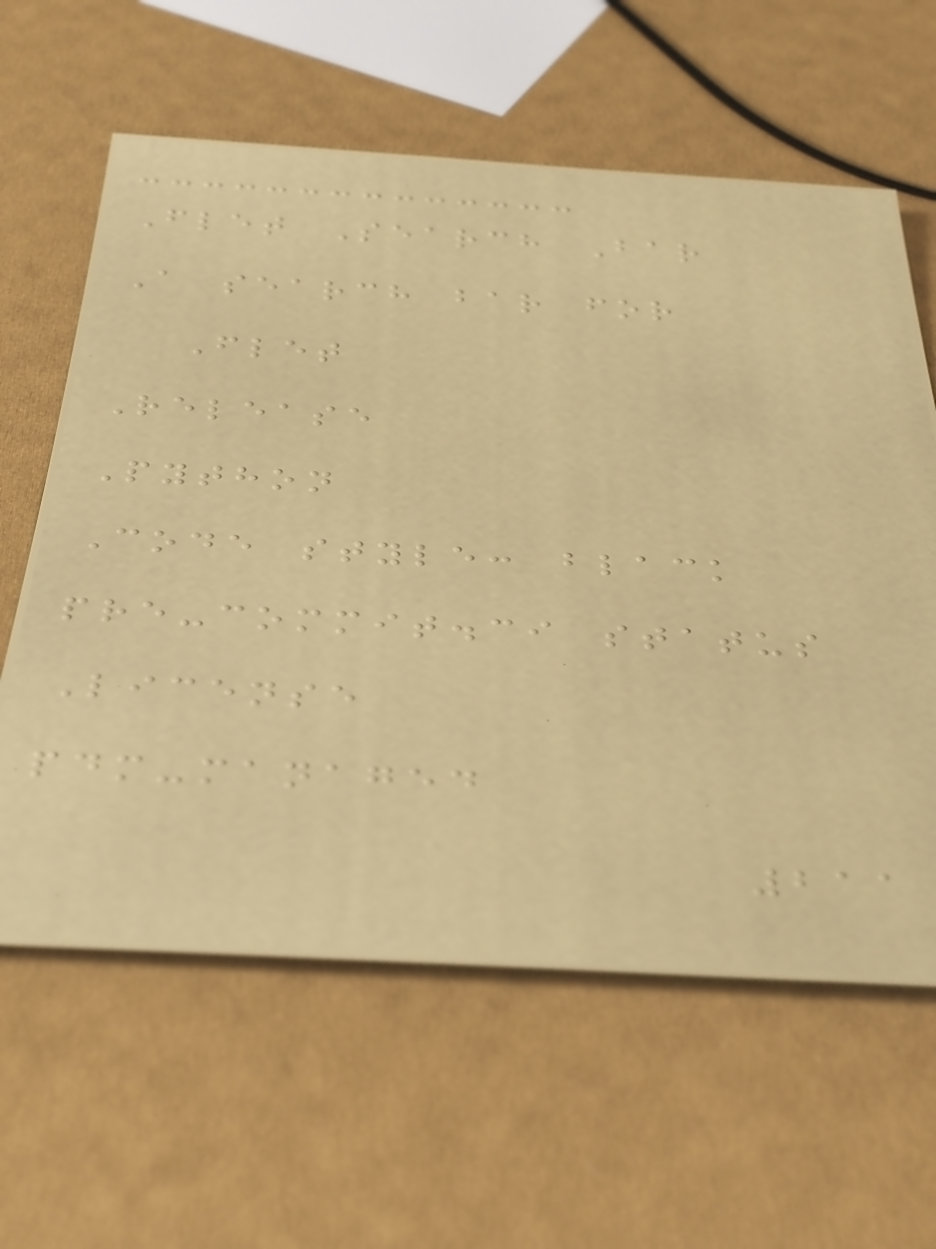Flet Search Bar
A search bar for
Flet
Release
Python
Code style: black
pre-commit.ci status
License
pdm-managed
211
